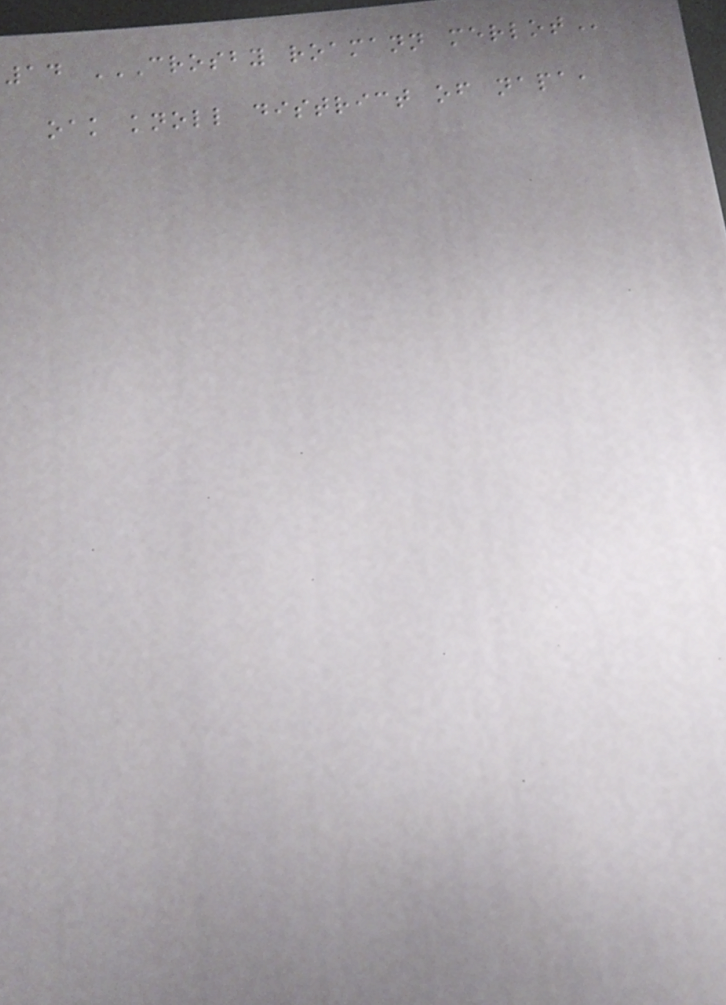14 CROSBY ROAMANN MERLOT
oak knoll district of napa,
